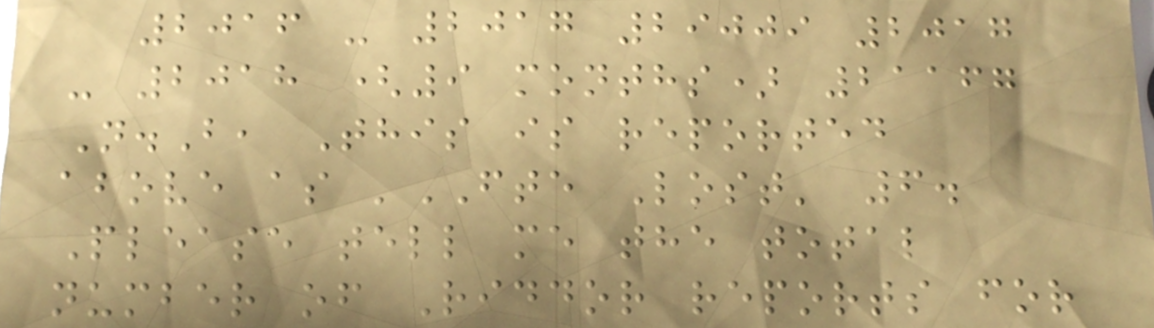2016 - 2017 29009 2017
- 2018 (9 months) 21167
N.B, This is reported
above as 'FTE Lost' 6.
Please tell me the total
number of Riddor reports for
